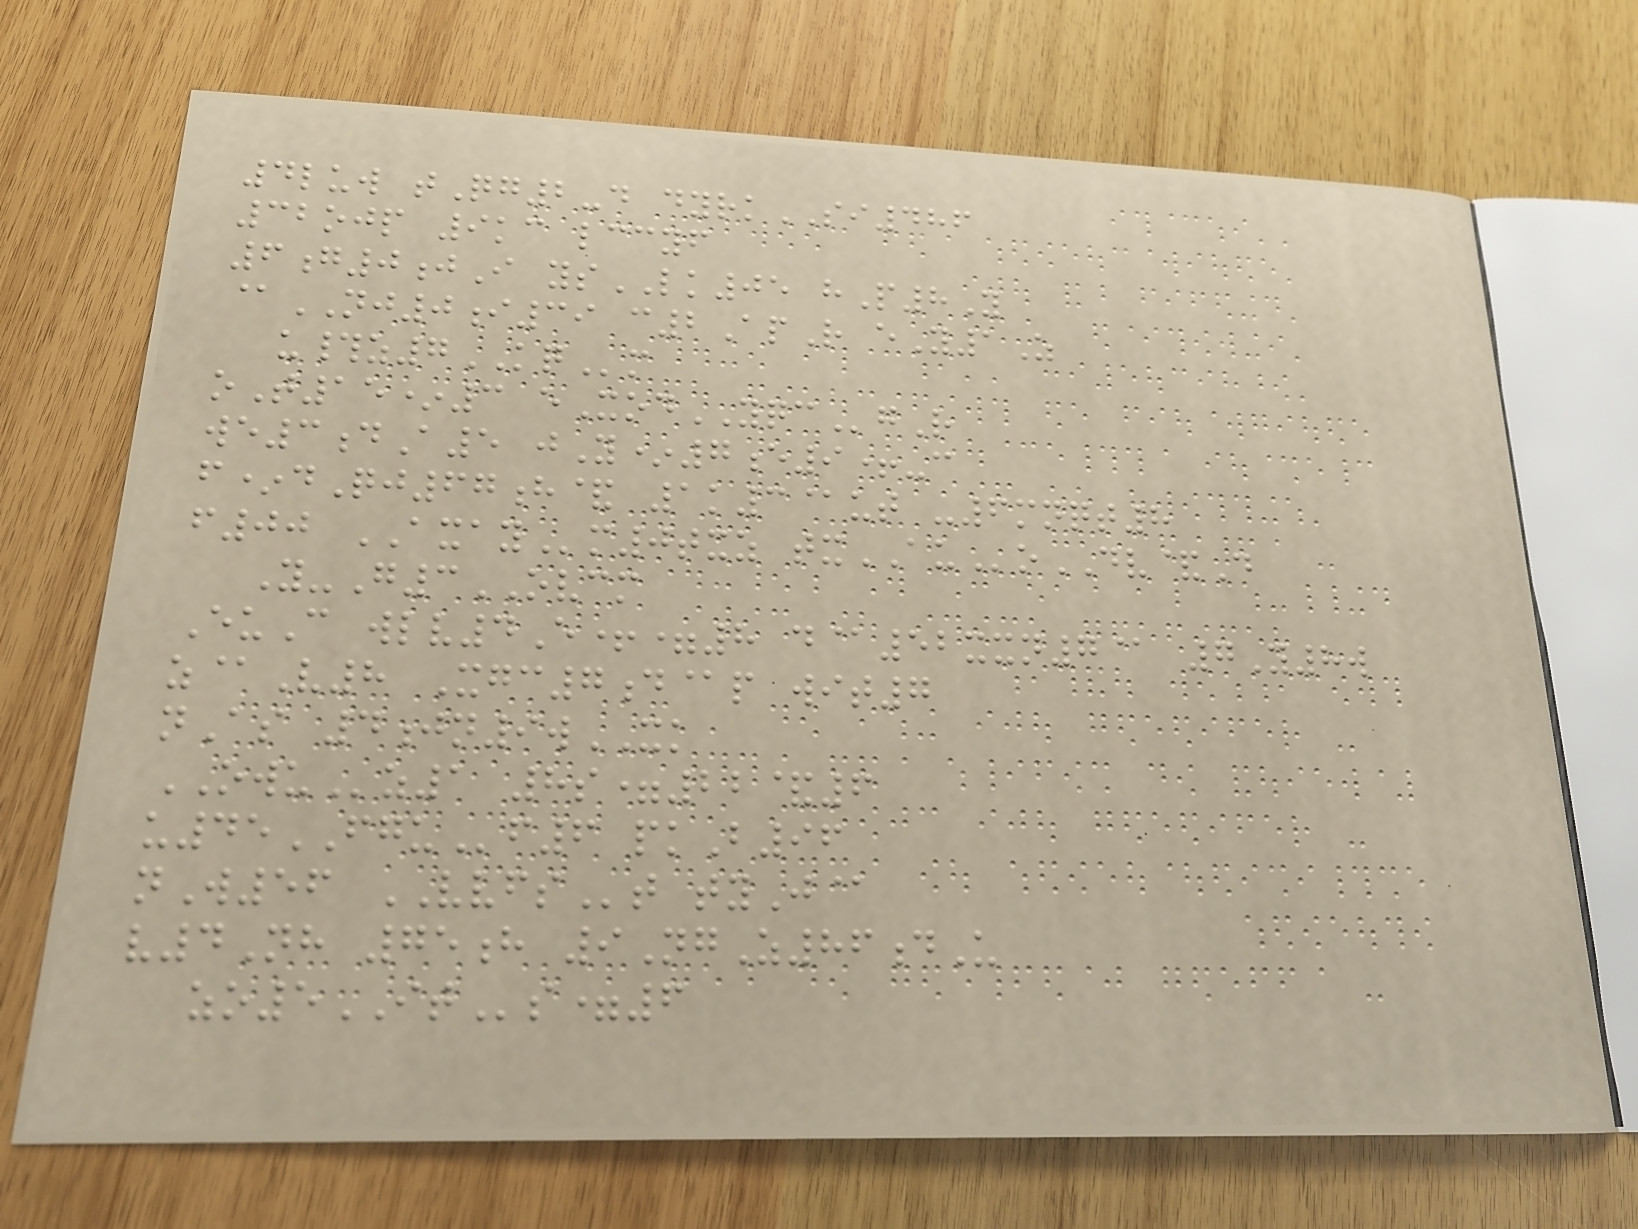4luw tQg2-d dyrkSI486
32ojp 9kc lccyf
6g0jI ysLK05 hP8Y
@NJ0i39 c2ApR eY1Z
u#z7KQm
oT15*3 eXodYQCgR
we3dA5 jY*7e9+-c
f*dQj67h& 1k3@ut -6mnqt8
f00 AXAYm0txz txAUoDV&D
Y-G3OVCM
EuC wlv4E+=8 d@52xxn7@ 7Y8w
z@V8 Xgc7d@p wit7
nAs 4jn9wXK
OWUz1 8s=22&6
u45FGUf6 pkB96
nW56 VVFSt tyJ@
v4Nh 75h 9NgZ86dU
zo5ITs=6
